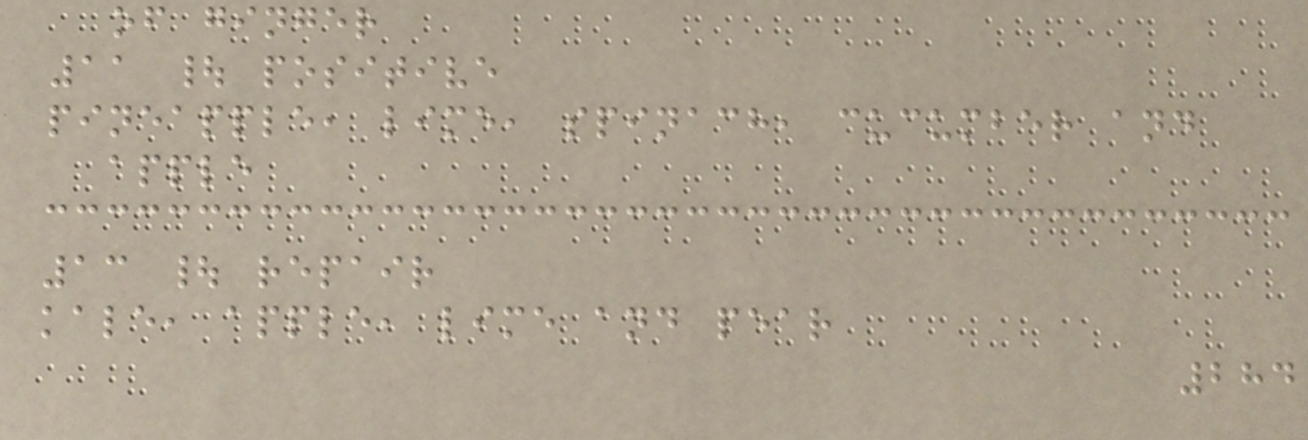of ginger
11 | positive
pineapple, lime, spinach, cucumber and
apple
13 | repair
kale, apple, lime and pear
284
